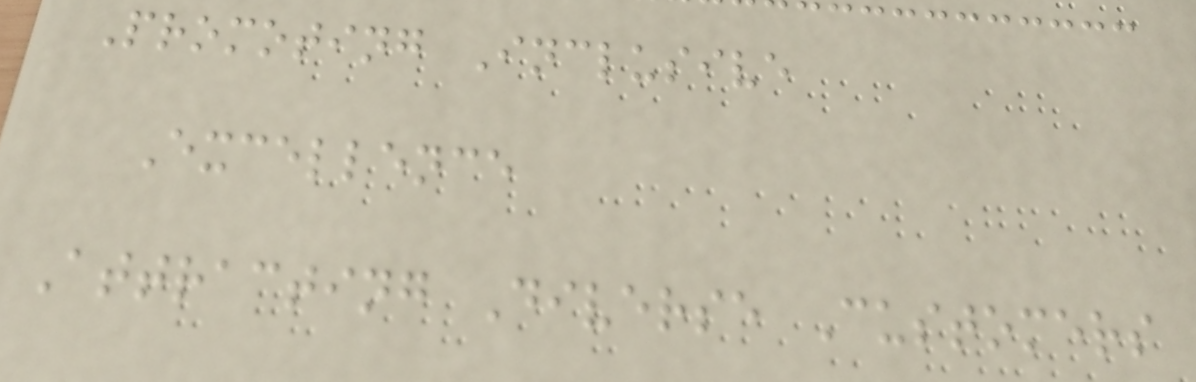Promoting Inclusive
Excellence
Attracting Diverse Customers
